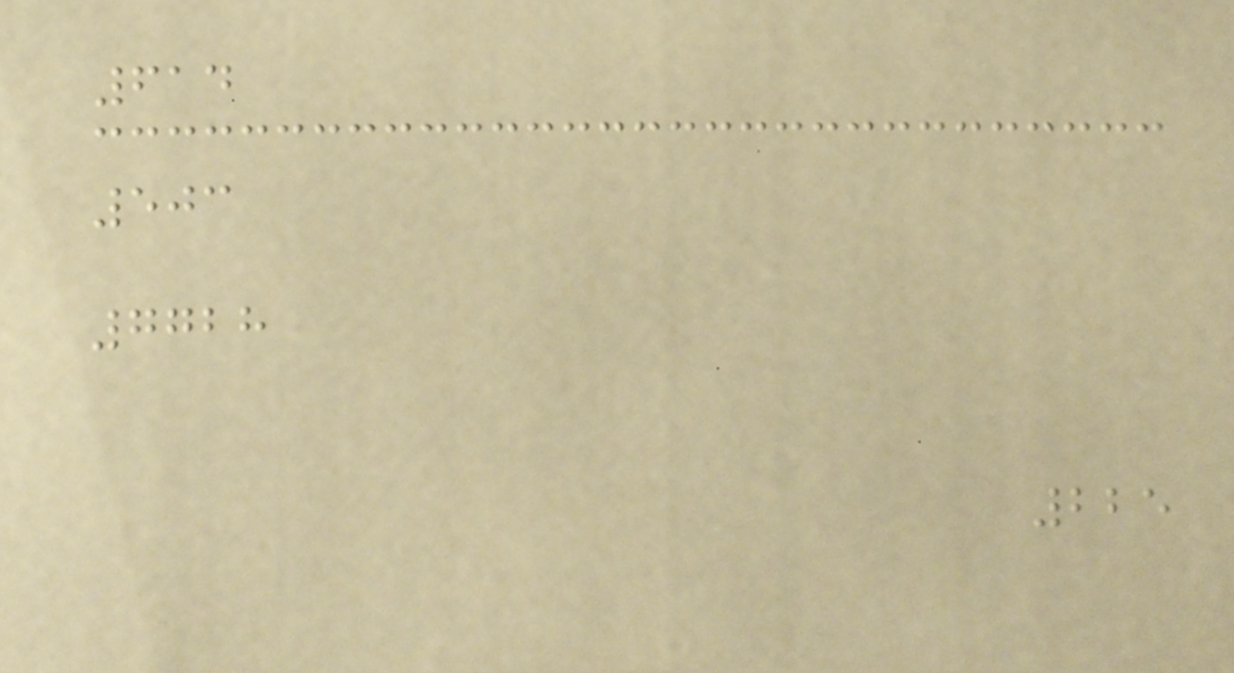614
503
7728
225
